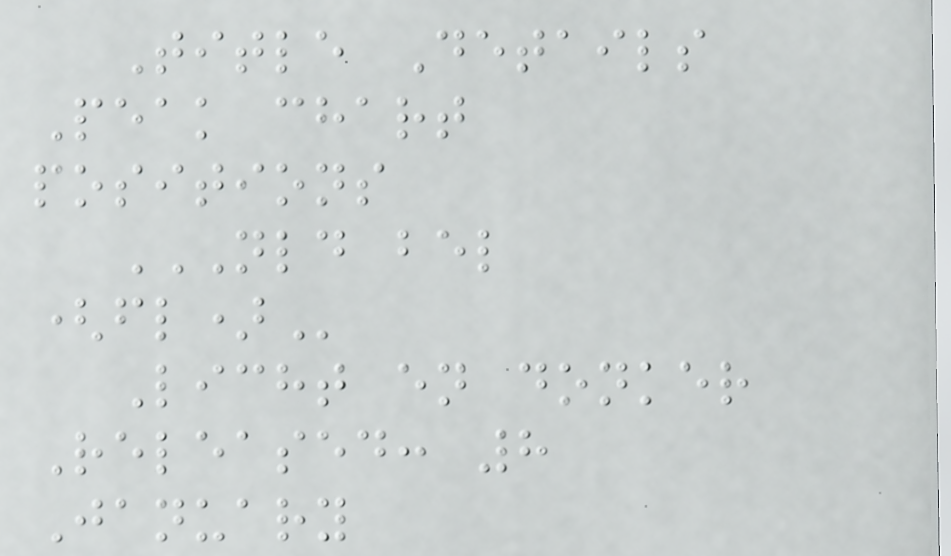Title Details
Peak chart
positions
NLD BEL
(FL)
Licht en donker
Released: 8
January
